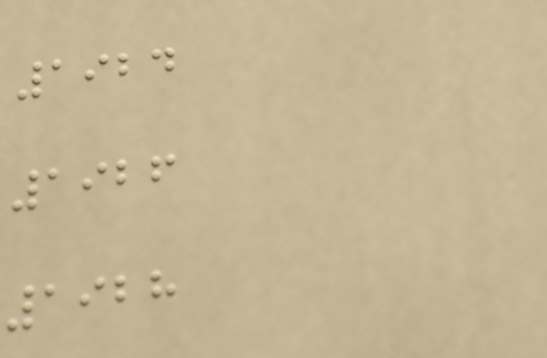1924
1926
1928
